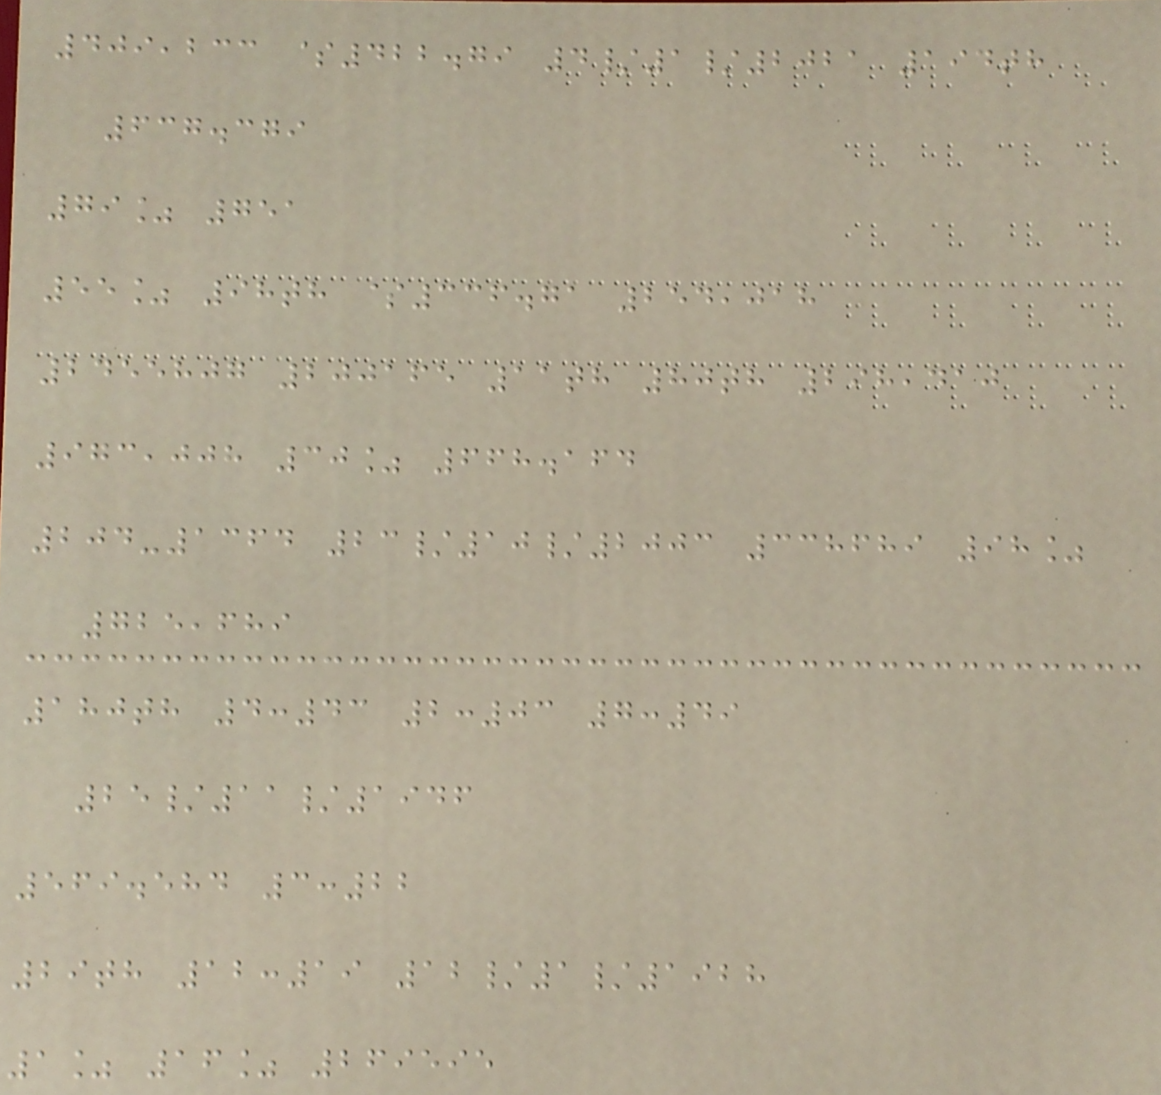409,233 $422.79 4/1/2021 194th
637.379
79% 751
55% 98th $336.71 254,018
2455807 200165 11th 80th 298,410
973,008 30% 668.164
204-1364 23/10/2003 338689 98%
725,689
180th 4:43 2:03 7:49
25/11/1946
569.584 3:22
29th 12:19 12/1/1928
1% 16% 269595
